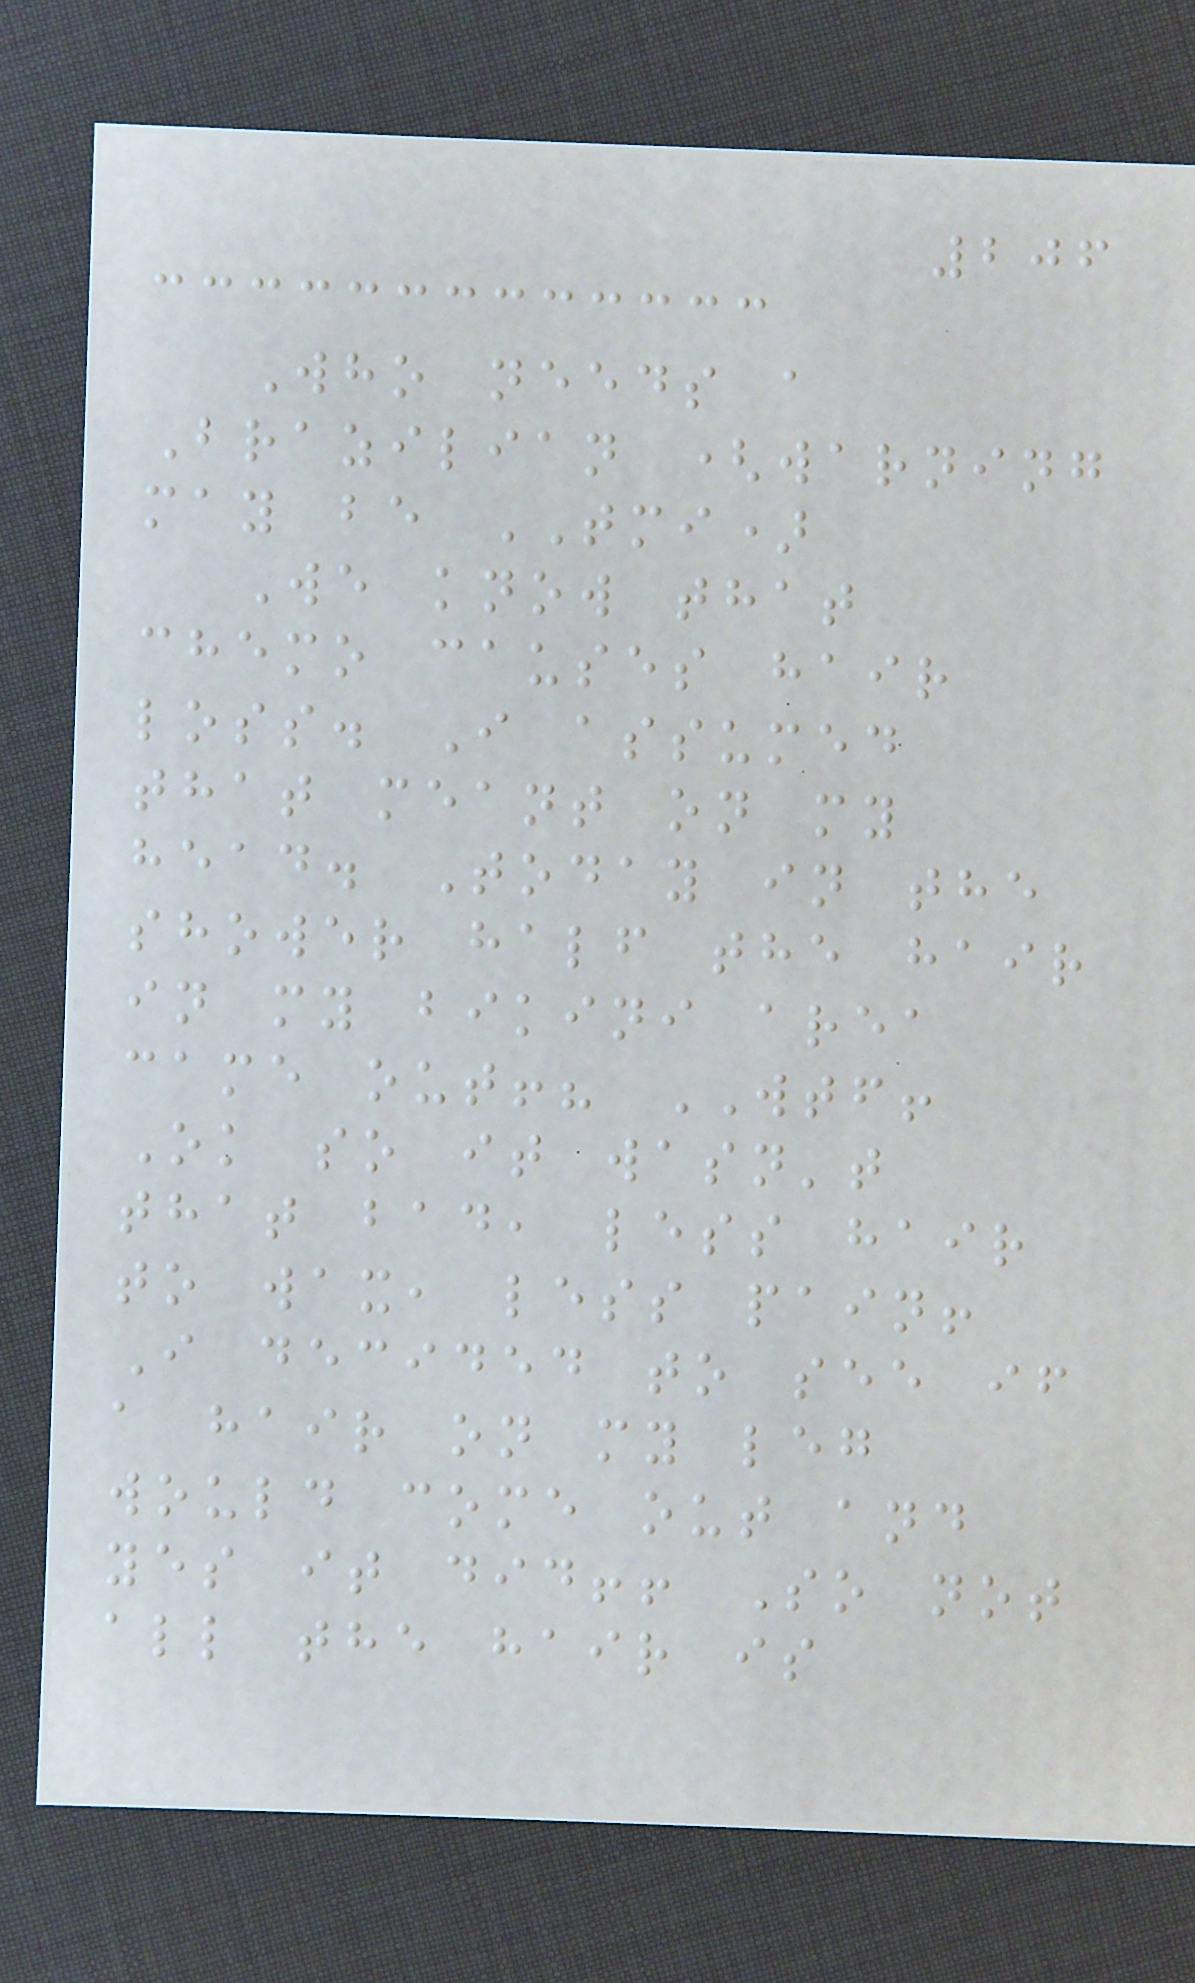206
Who needs a
Brazilian (warning
may be TMI)
We know that
chemo causes hair
loss. I assumed
that meant on my
head. Today in the
shower half the hair
in my bikini area
came out!? WTF!
Ok so it wasn't
that bad, less hair
to wax, less pain!
I decided to see if
a hair on my leg
would come out and
yes it did!! So not
all the hair is
